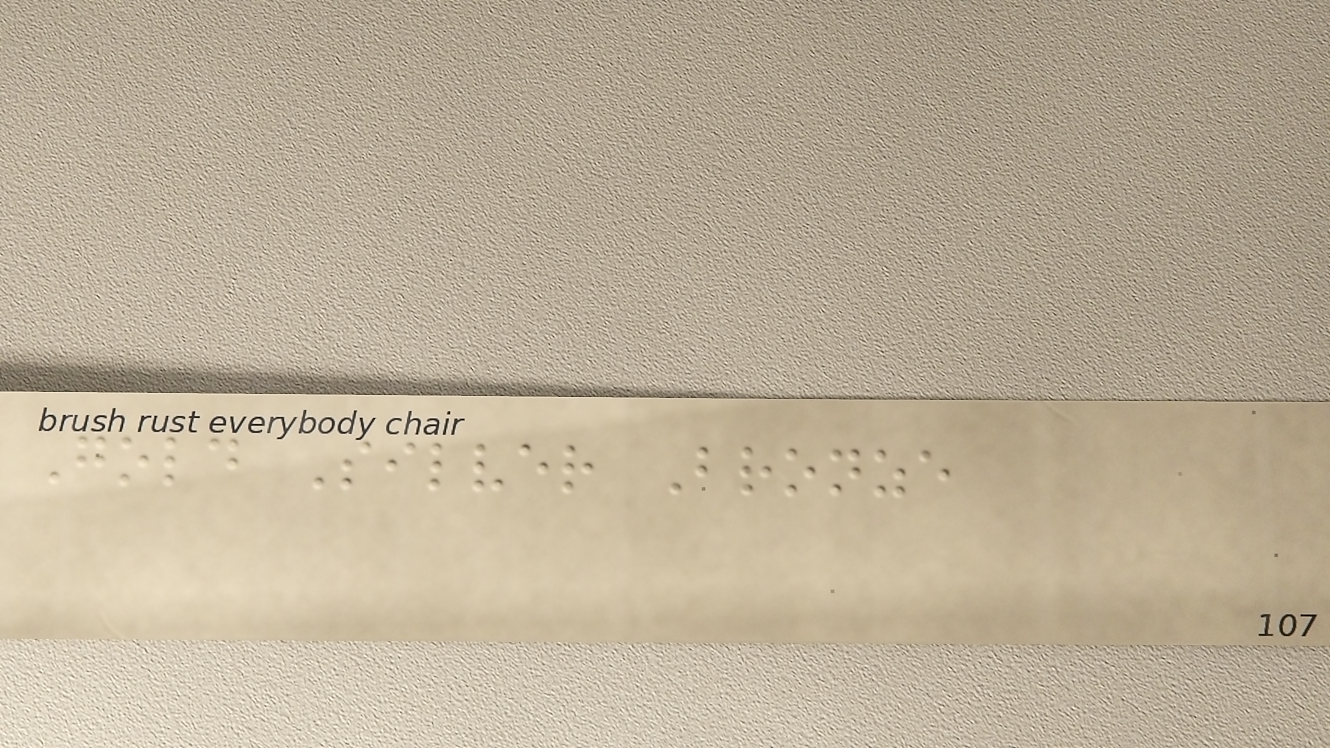Gold Silver Bronze
